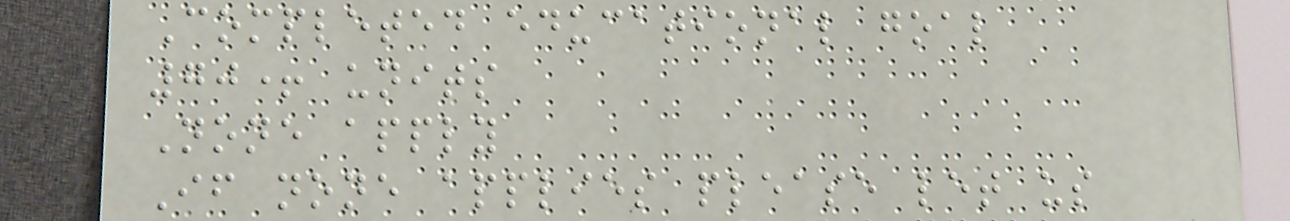Completed educational goal
70+ units
None apply
If none applies please let us
